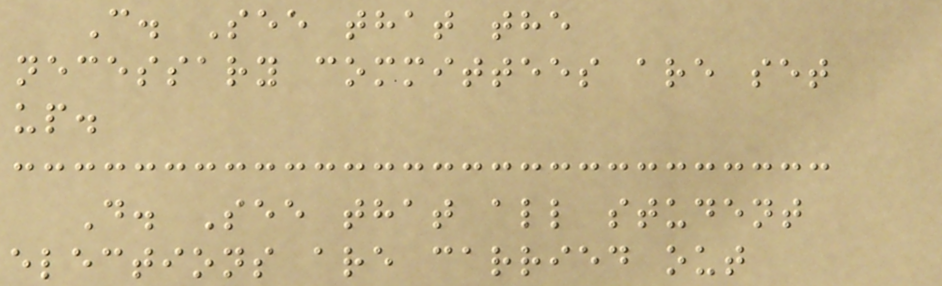C. See that the
necessary committees are set
up.
D. See that all student
elections are carried out
